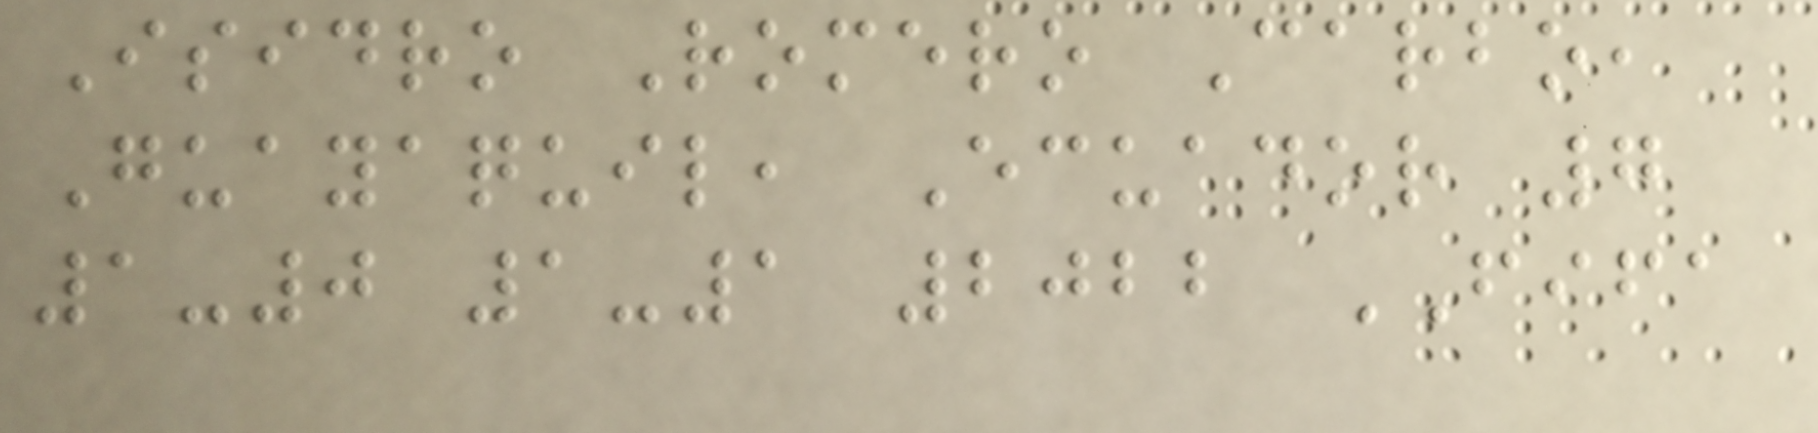Isidro Romero Carbo,
Guayaquil, Ecuador 7
1-0 1-1 2022 FIFA
